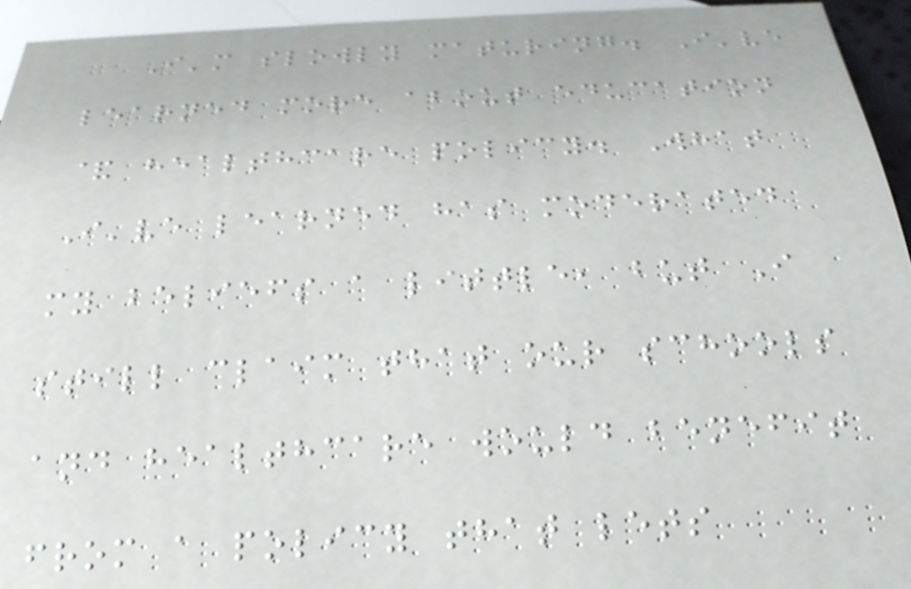I'm slowly maturing. I've
learned more about education
& healthcare policy. What
I've learned has moderated
my beliefs a little, but I
still claim that our schools
and healthcare would benefit
from a policy that lets
